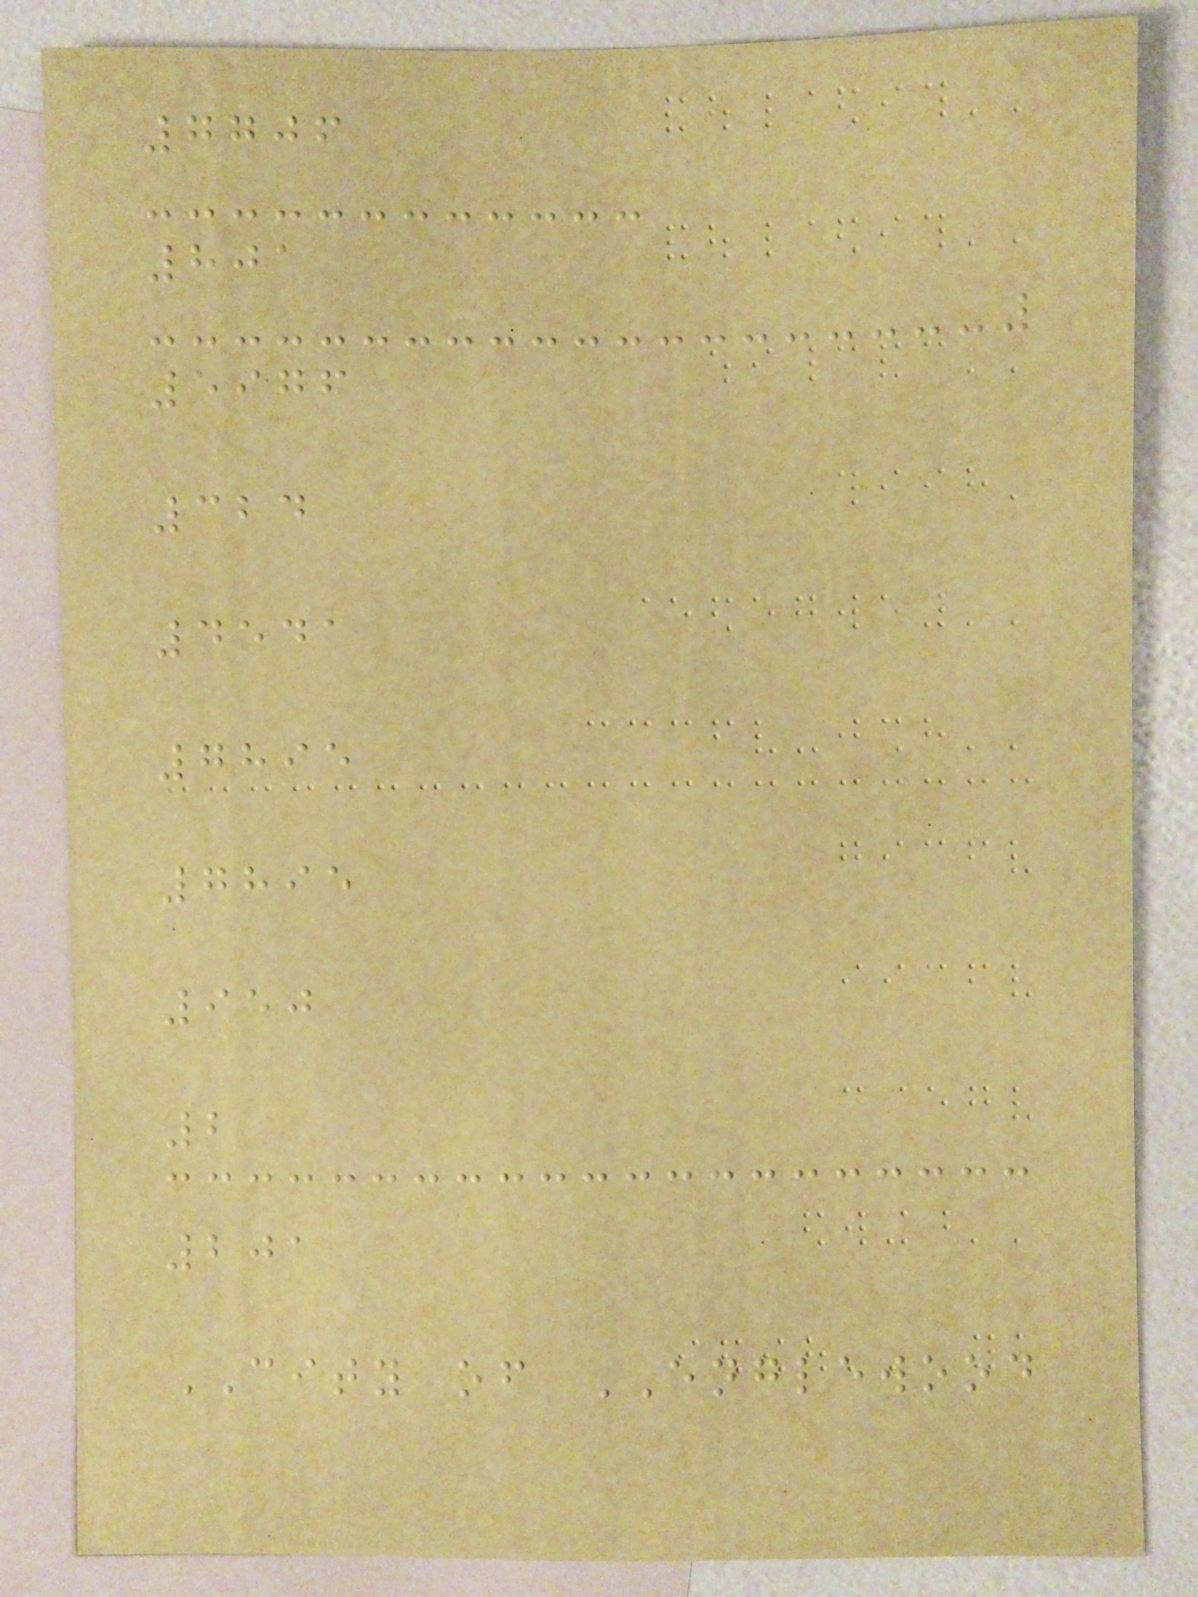7706
801
5976
324
4541
7895
7895
950
2
201
CITY of ENGLEWOOD
